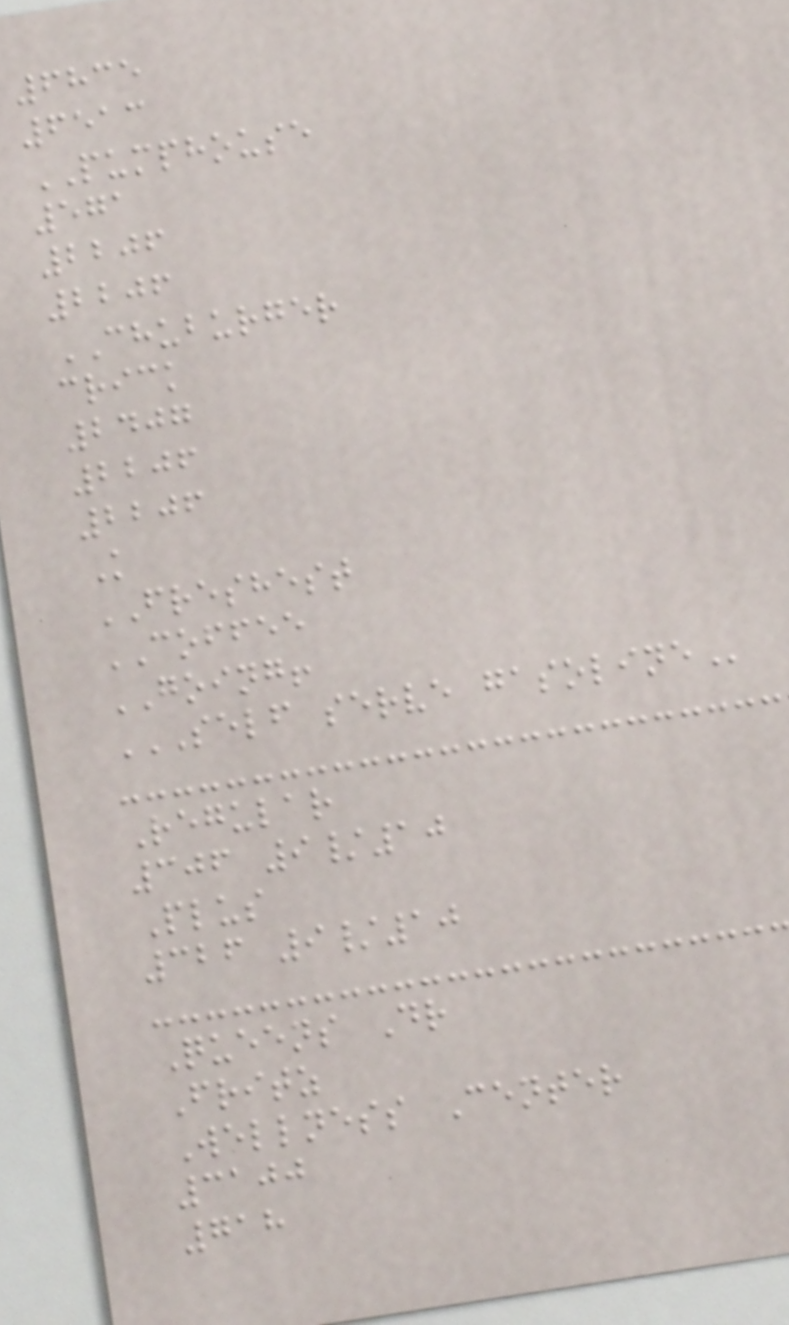6835
6513
PUMPHOUSE
571
2206
2206
CHUBURGER
crick
2407
2206
2206
K
FRESHEST
COFFEE
GOING!
SELF SERVE GASOLINE
Regular
306 9/10
Plus
326 9/10
Queens Dr
Fritz
Wellness Center
3100
718
